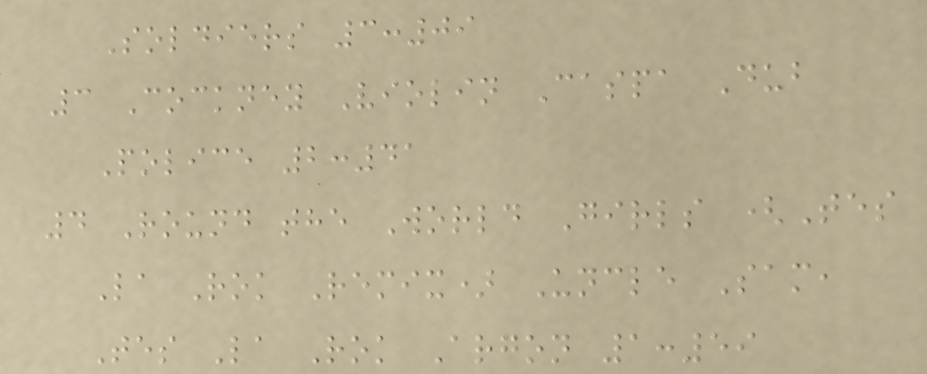Soldiers 3:09
3 Cockney Violin Caspa Dub
Police 2:41
4 Round the World Girls (Tes
La Rok Remix) Uncle Sam,
Tes La Rok Argon 1:59
